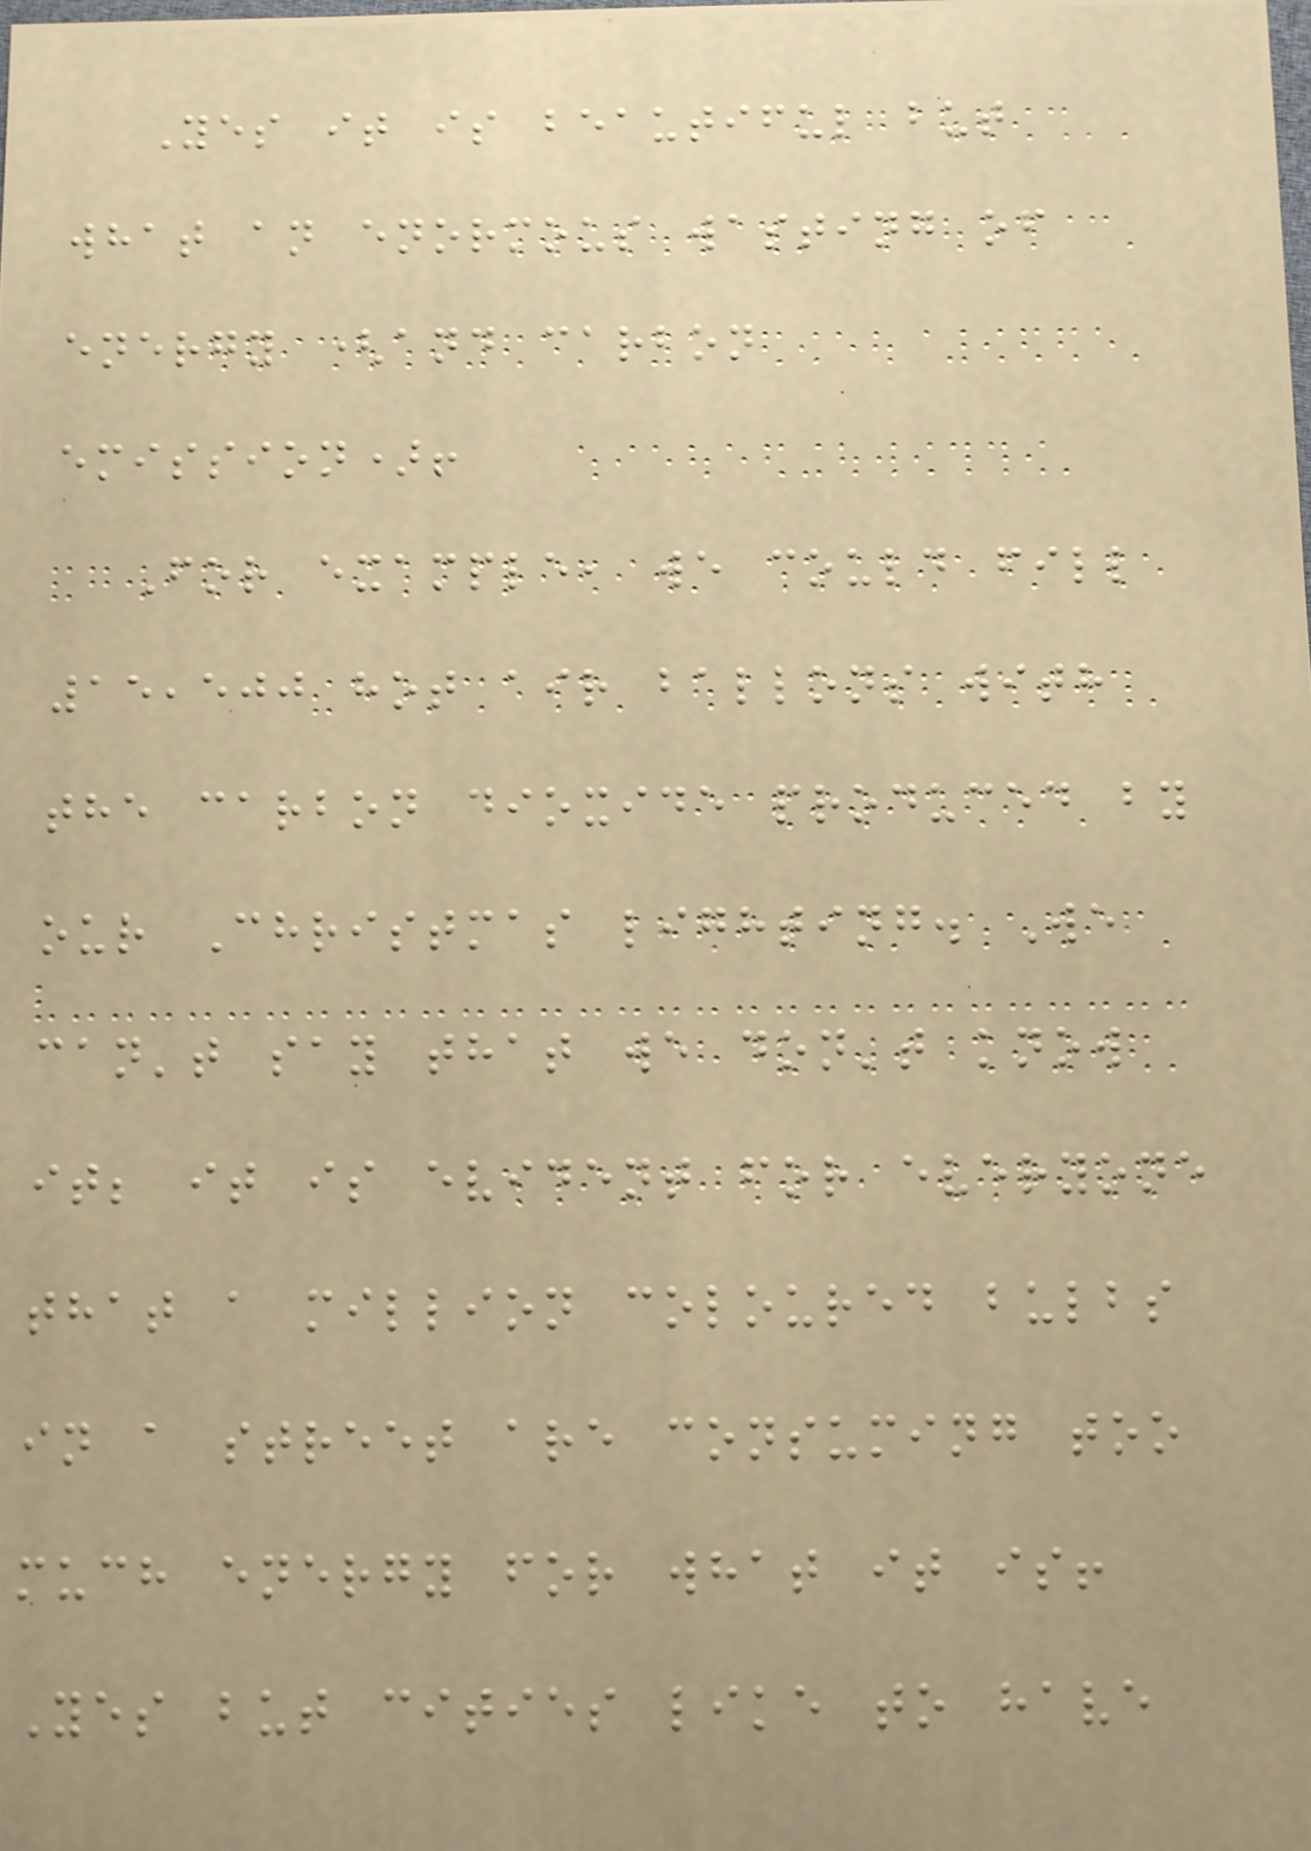Yes it is beautiful but
what an enormous wasting of
energy (and carbon
emission)!
For example, we could fill
15,500 hot air ballons with
the carbon dioxide produced by
our Christmas lighting. We
can't say that we don't know
it; it is evident for everyone
that a million coloured bulbs
in a street are consuming too
much energy for what it is!
Yes but cities like to have
